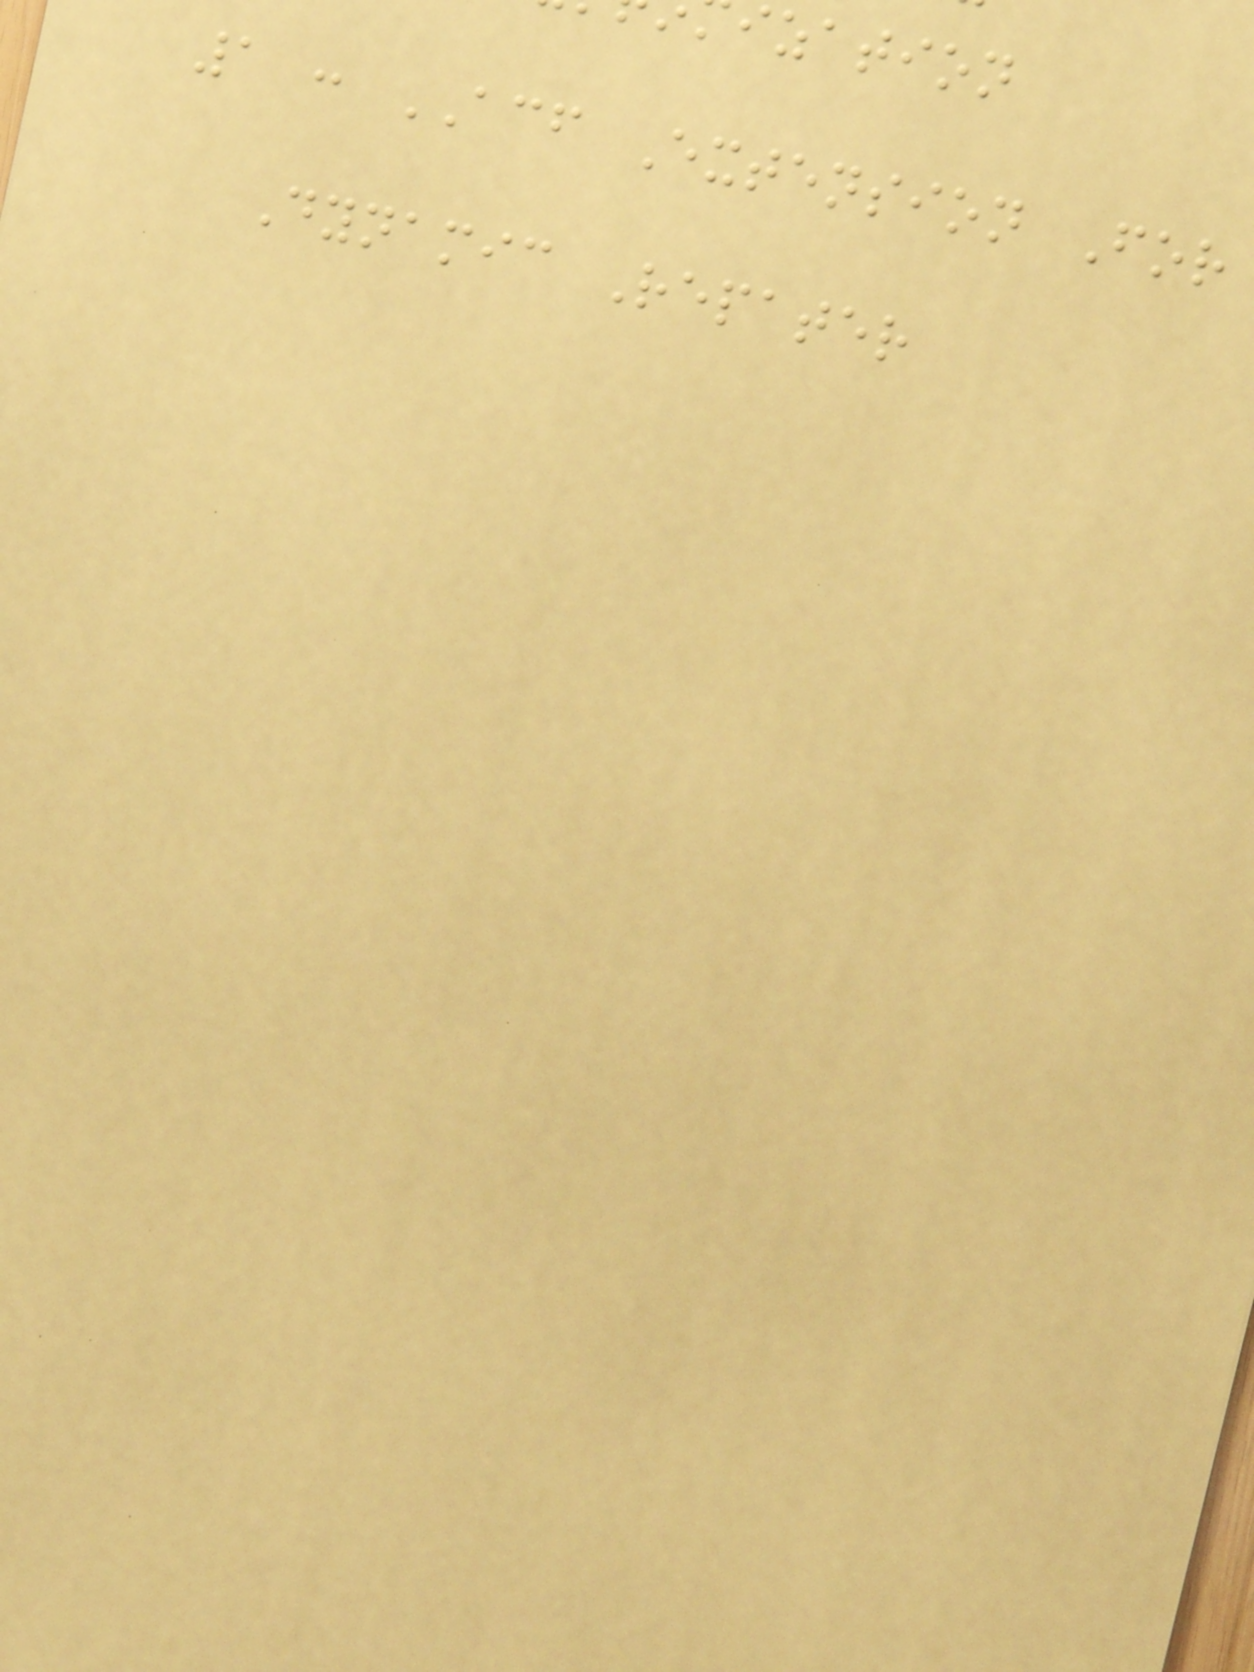ization
1 : ACF Extension For
Dynamic Repater
